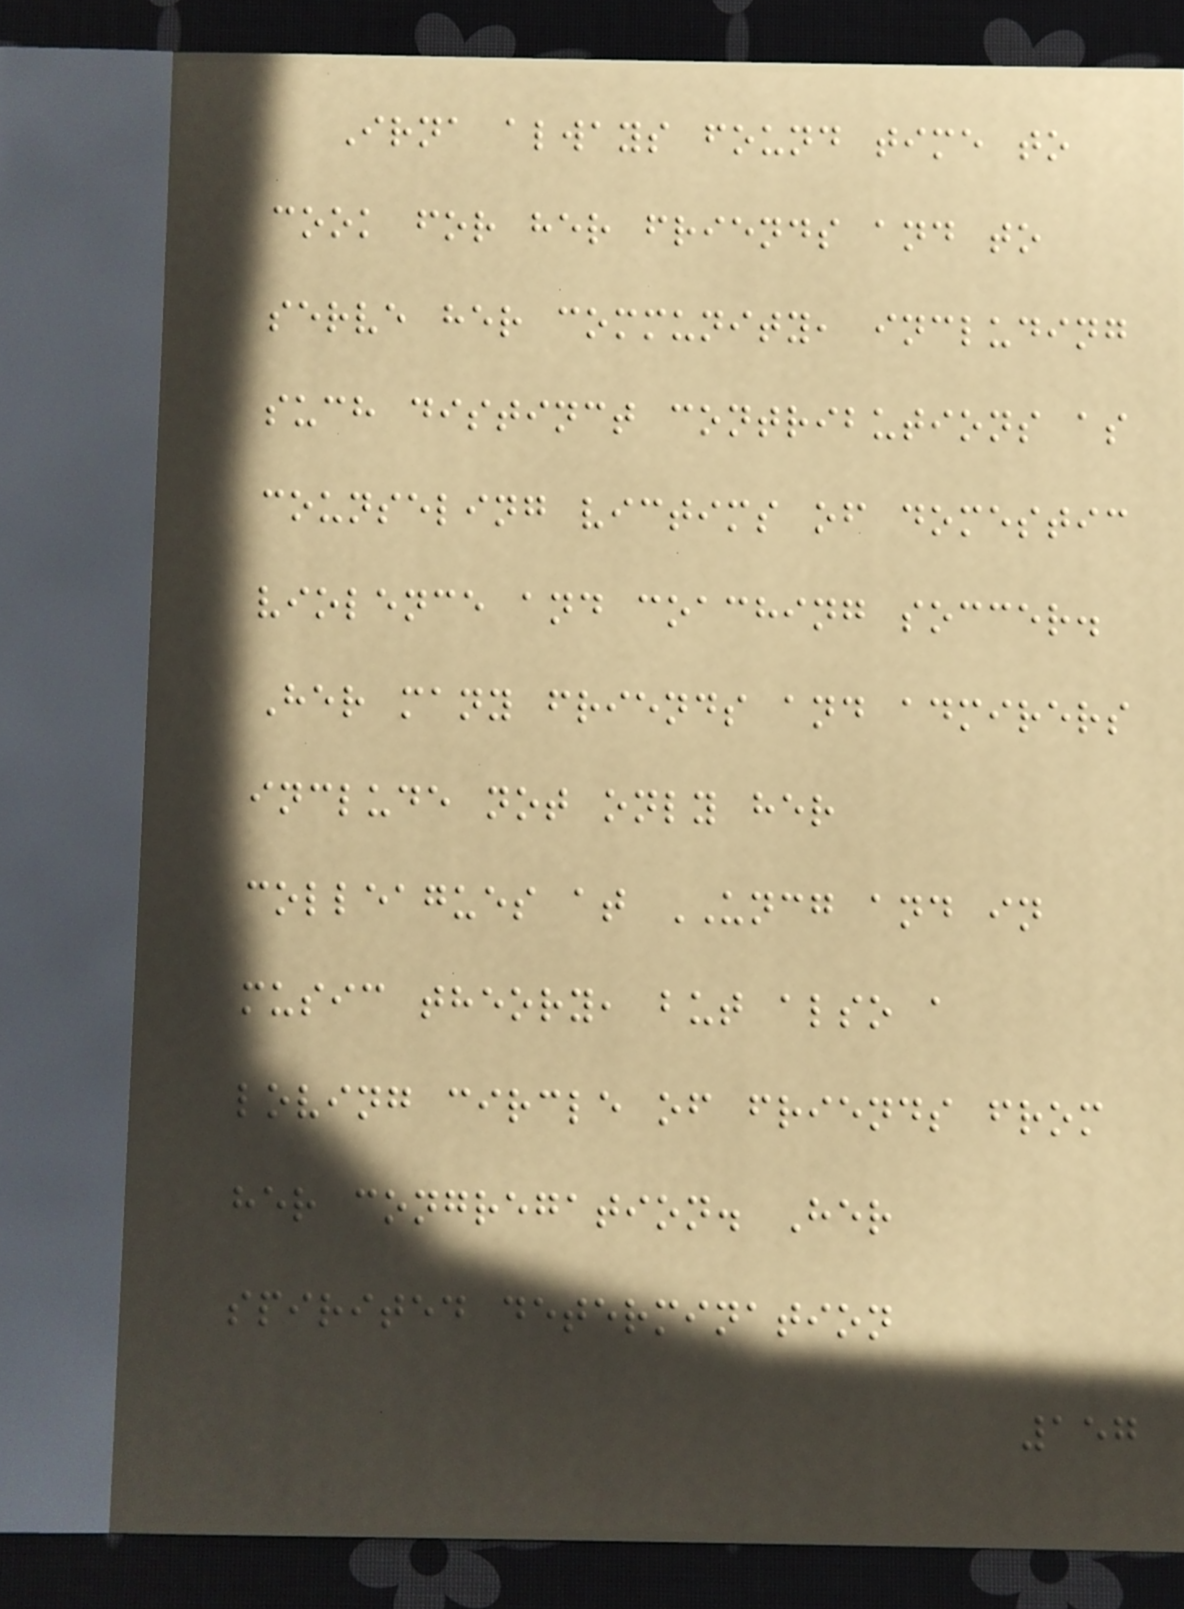Irna always found time to
cook for her friends and to
serve her community, including
such distinct contributions as
counseling victims of domestic
violence and coaching soccer.
Her many friends and admirers
include not only her
colleagues at UNCG and in
music theory, but also a
loving circle of friends from
her congregation. Her
spirited determination
157
